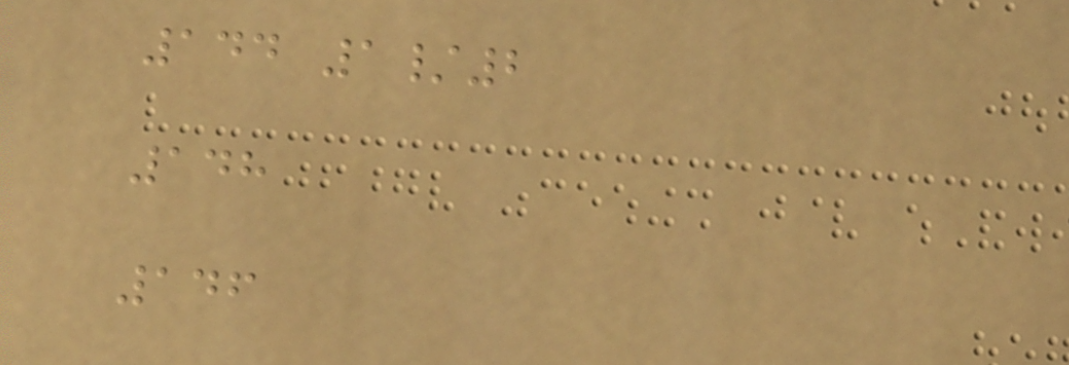144 1/2
148
146
